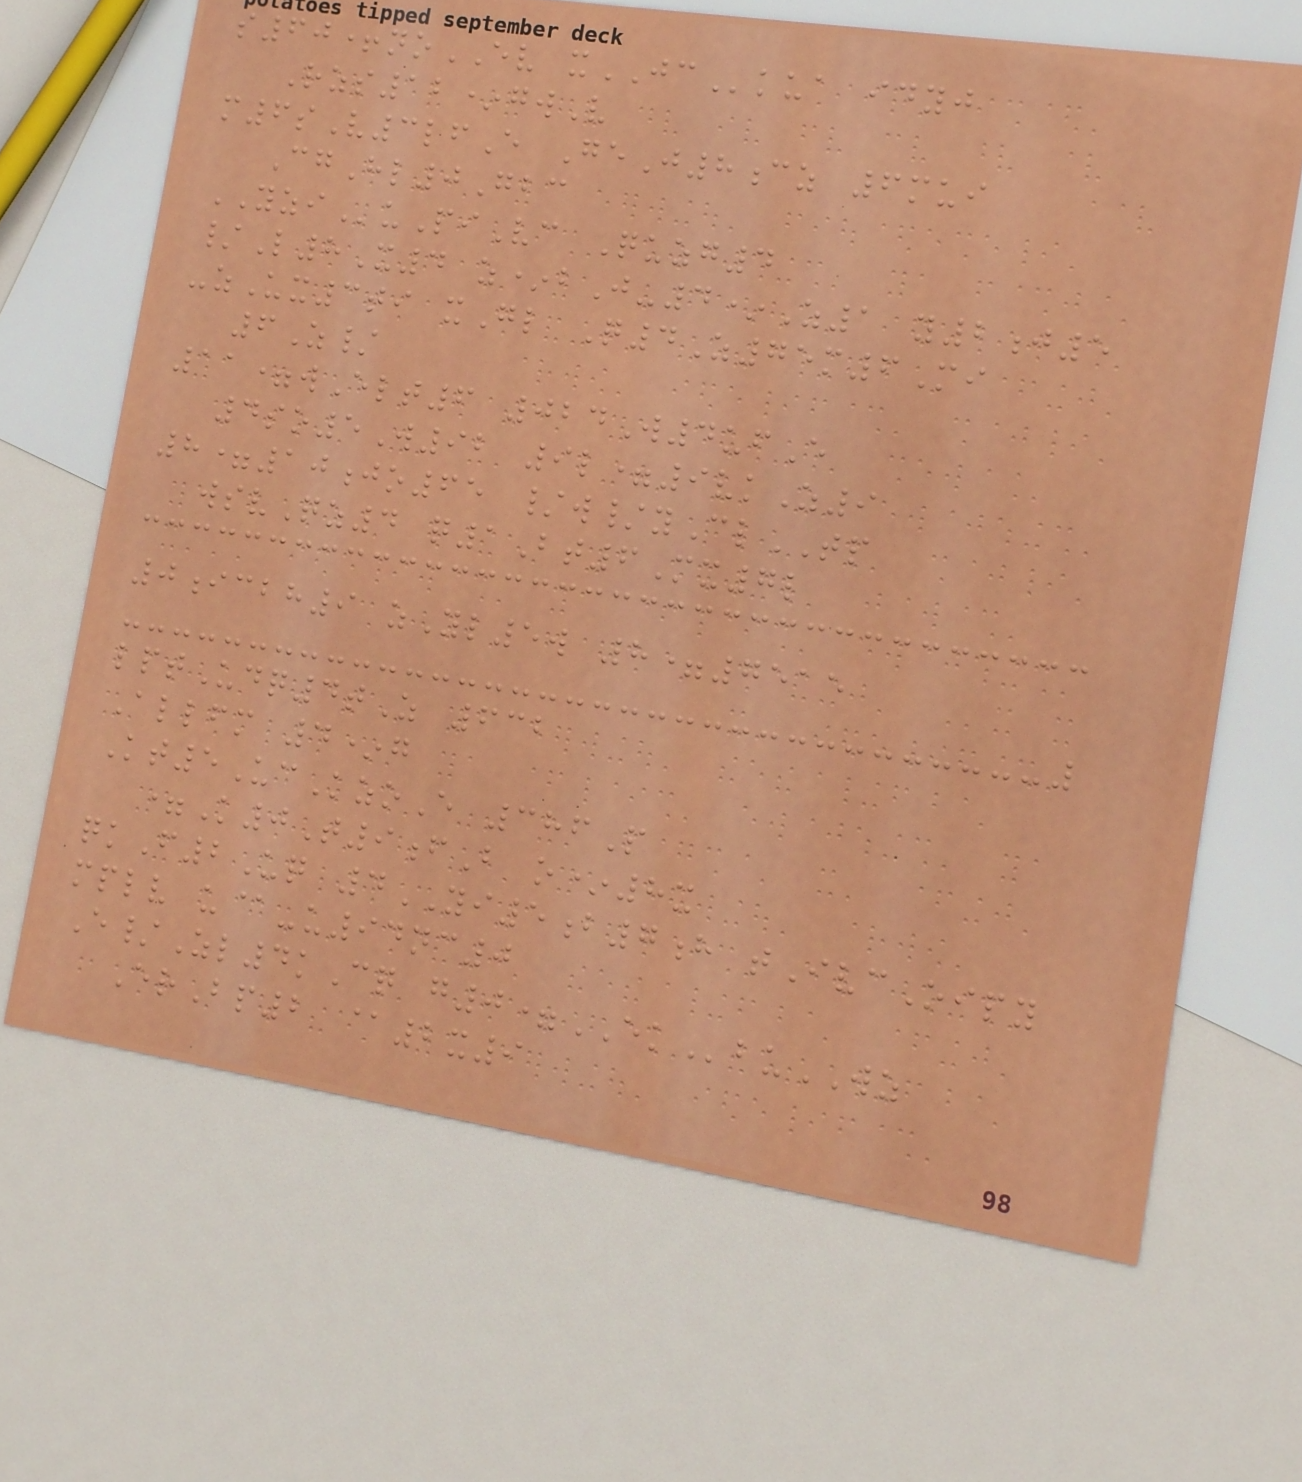s60+noEV xJCkua idyj
Rzs12*gwV
m6sV3lfE GeJ8cz 6mui
CgHl0Gbc
YZIuPiVc Quzg4
/L8X4 z*bJ-4*Z1 y2j5
-zUx3ti xGl Q4Z75m6Mi
6Z/
11=wElt6 024W4ufE
4so5W92 9l=9vkZ9
8=10jo65 /w/yClTP
wsvQz4 q1Bt6Mx7l
0icbh9 zYl5w 8=7515
lptUdq4tZ 632
Allfm 4*g
Kt5UcKzoE 386P
=K0T9fB o*8x
qkF2Uq 4YI5b7h tIvcOipy
mplv u@-u94nc0
E/Zl4kCq g0=EKbuWZ
ErBp2 @2x9
